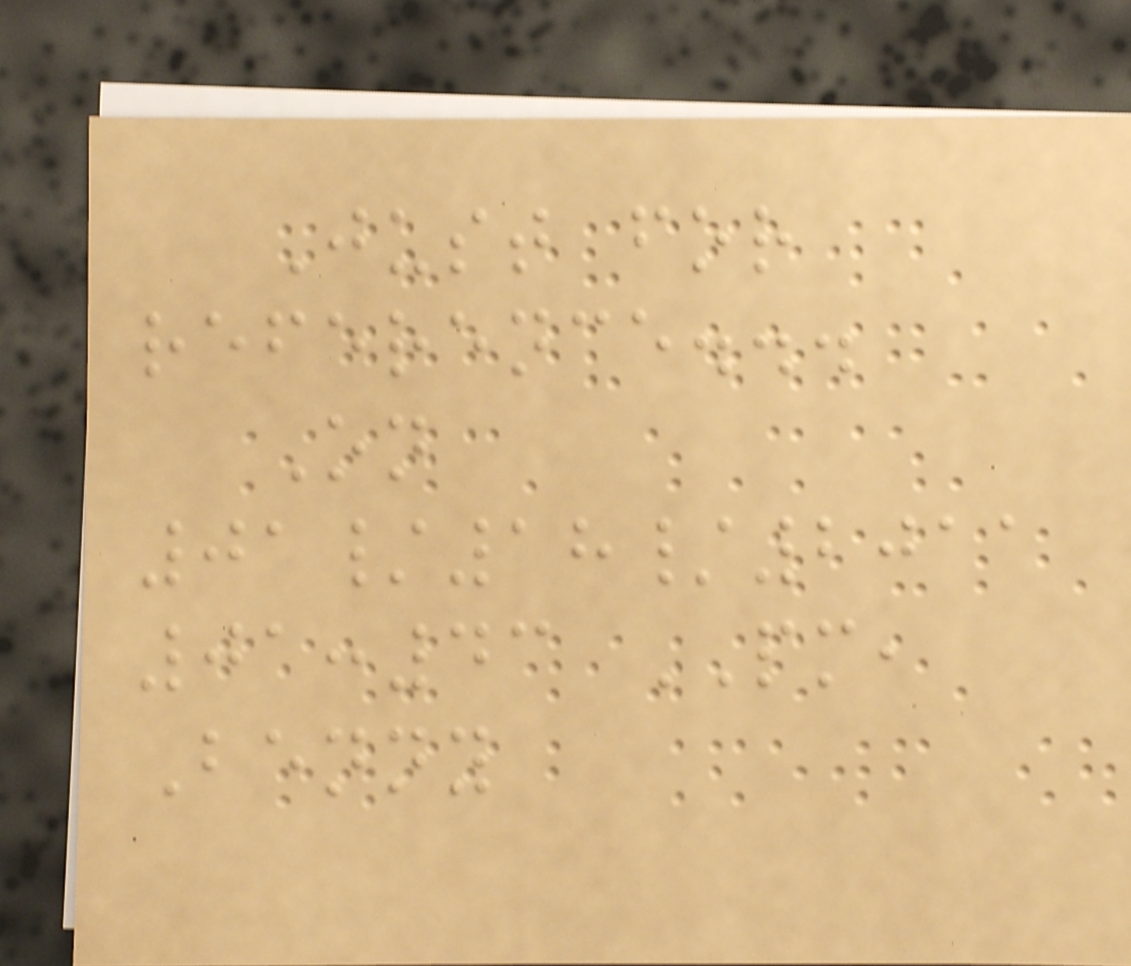Just for
reference...
On
01/18/2011
01:43 PM,
Benny
